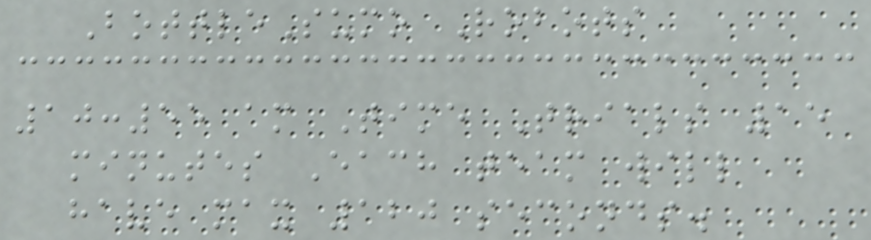BottleSumo Robots
10:55 am Time Trials 15
minutes Each team will
have max 120 seconds.
